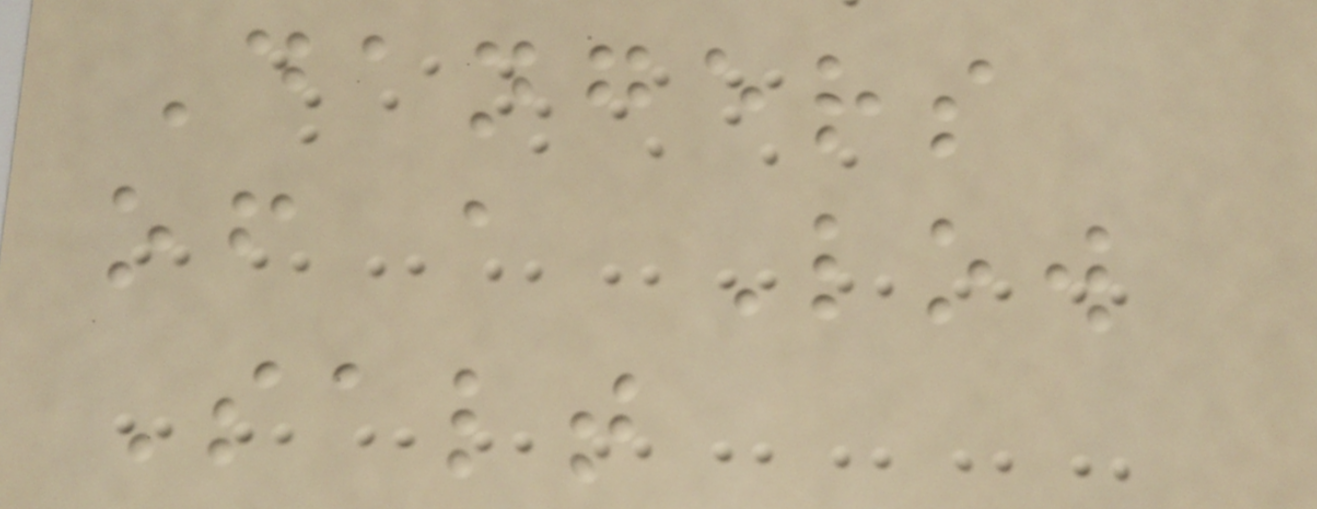Dangers
of a Low
Salt
